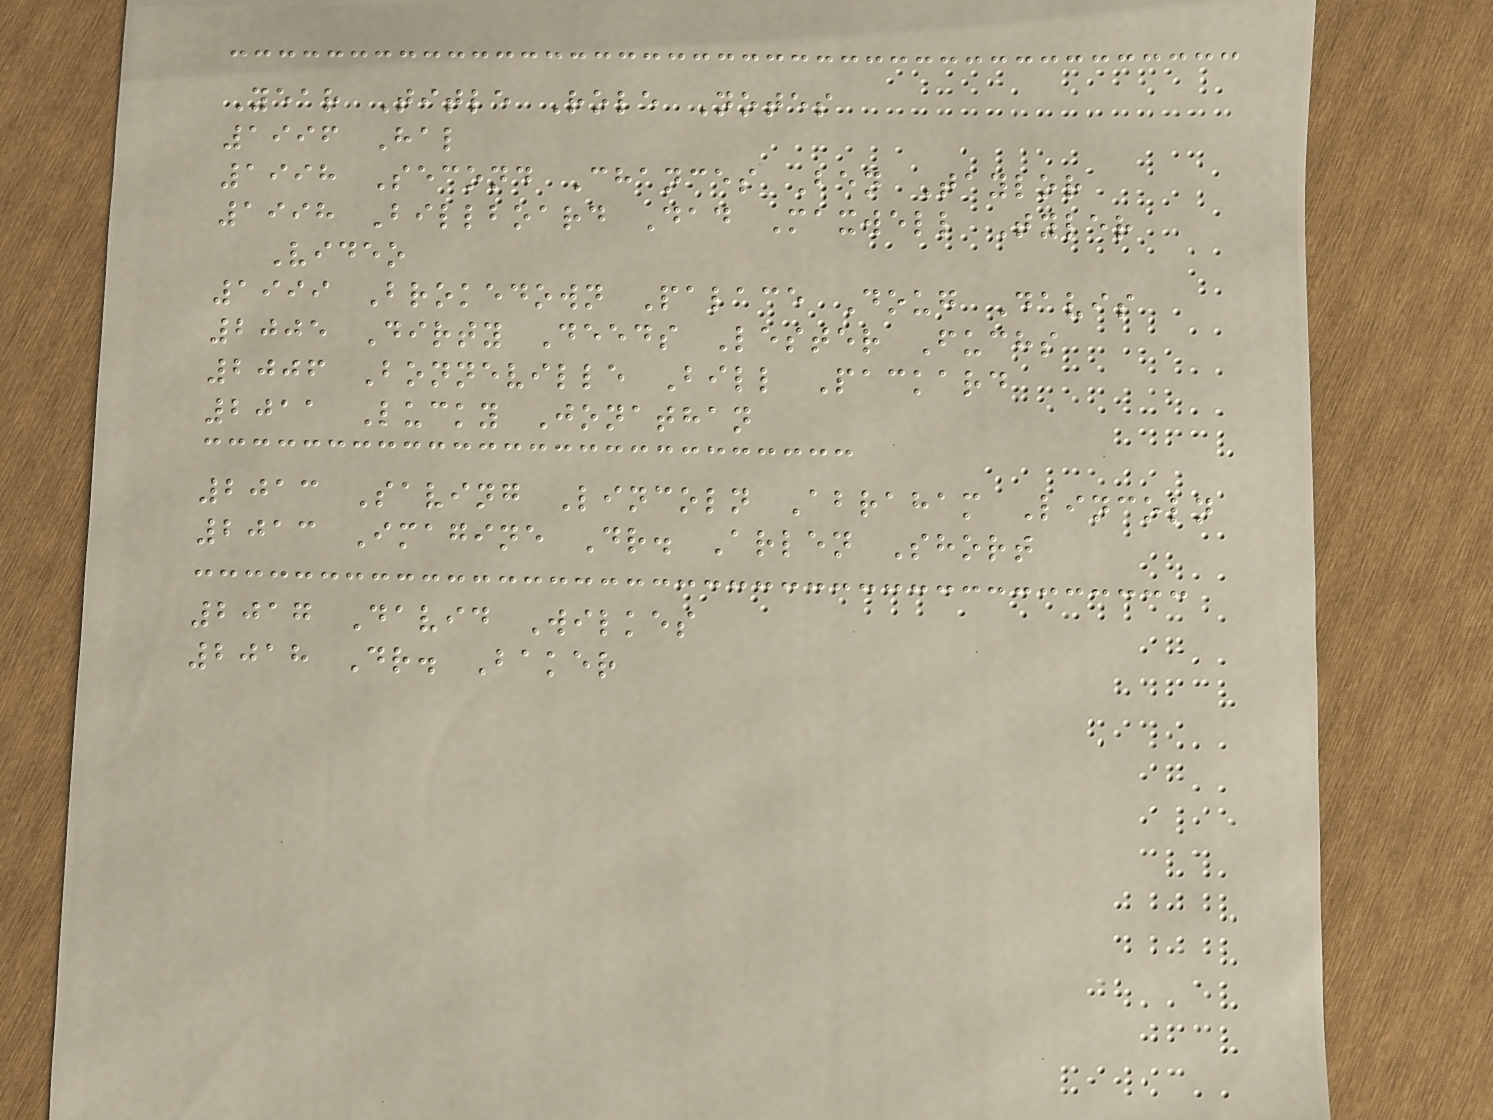Year Title Role Notes
1996 Hal
1998 Second Chances Ben Taylor
1998 Billboard Dad Maxwell Tyler
Video
1999 Brokedown Palace Doug Davis
2005 Dirty Deeds Lester Fuchs
2006 Bonneville Bill Packard
2011 Lucky Jonathan
2013 Saving Lincoln Abraham Lincoln
2013 Imagine Dr. Arlen Short
2017 David Wilkes
2018 Dr. Baker
